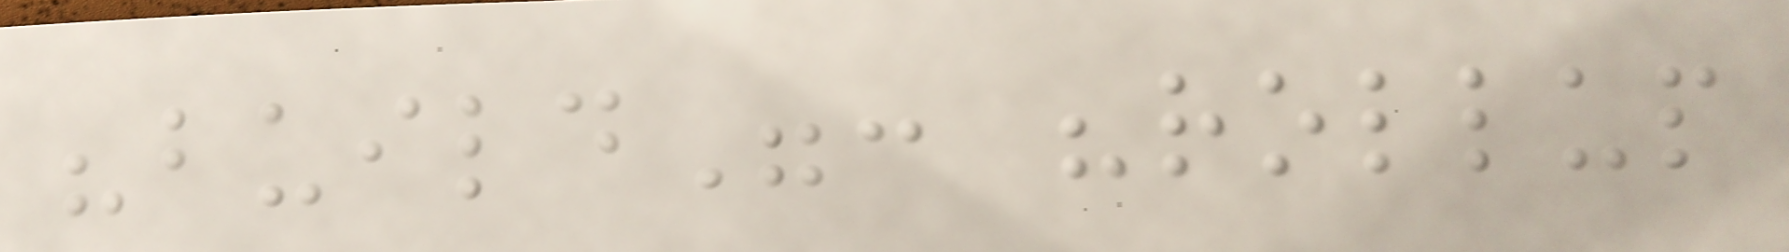"build": "rollup
